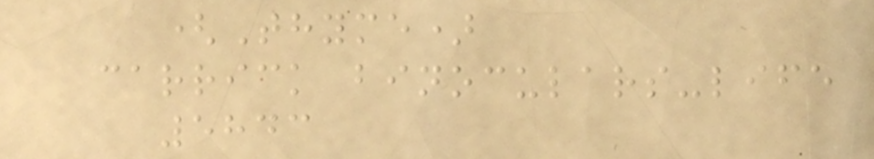(Thyme)
carrick binoculars-life
5843
